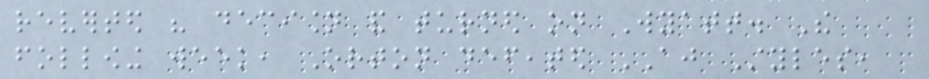reverted his decision and turned on Wyatt. The
following week, Orton defeated AJ Styles,
